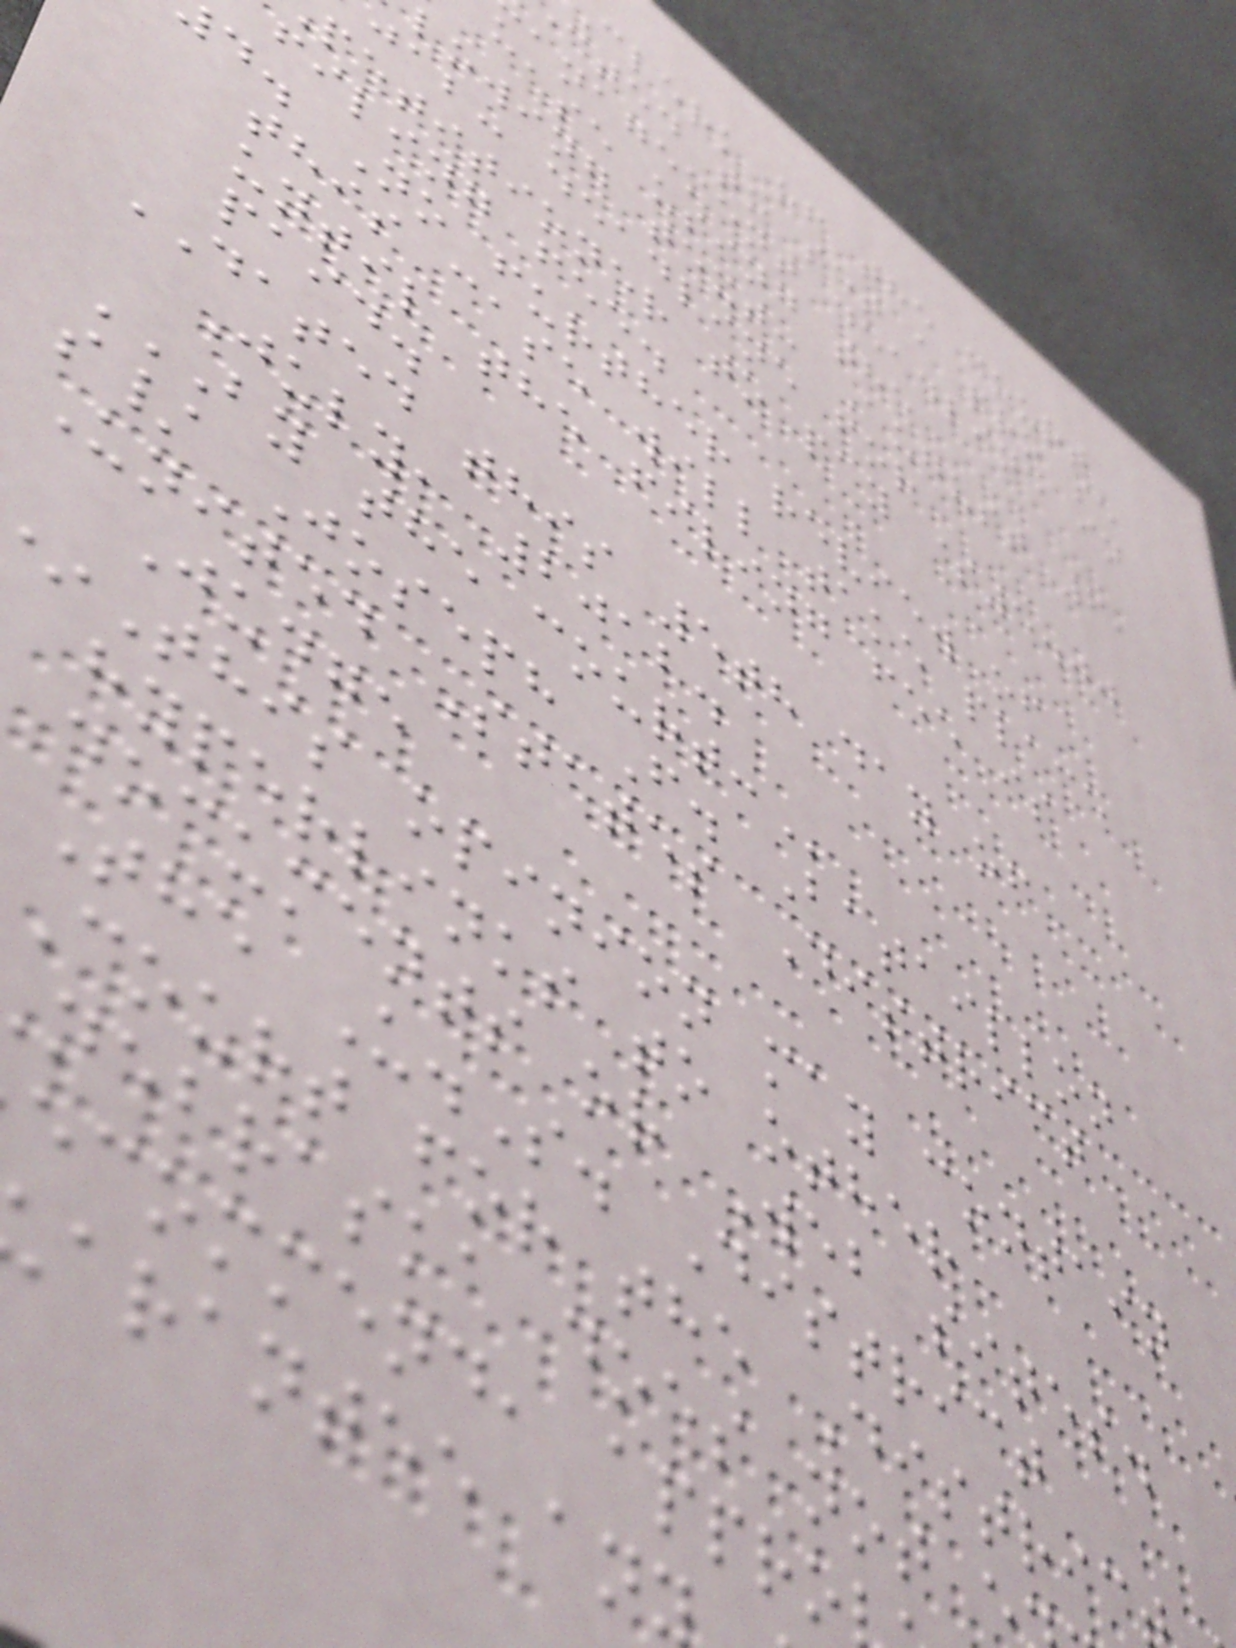clerk of the court
cted to set a pro se
anagement deadline in
case using the
lowing text: August 6,
jab: deadline for
petitioner to pay $5.00
filing fee.
d. No further review of
this case will take place
until the filing fee is
paid.
DATED this 5th day of
July, 2012.
BY THE COURT:
s/ Joseph F. Bataillon
United States District
Judge
This opinion may contain
hyperlinks to other
documents or Web sites.
The U.S. District
Court for the Distric
nebraska does not e
ecommend, appro
arantee an
